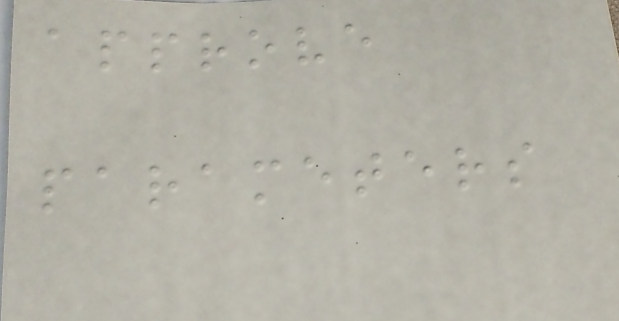approve
parameters
